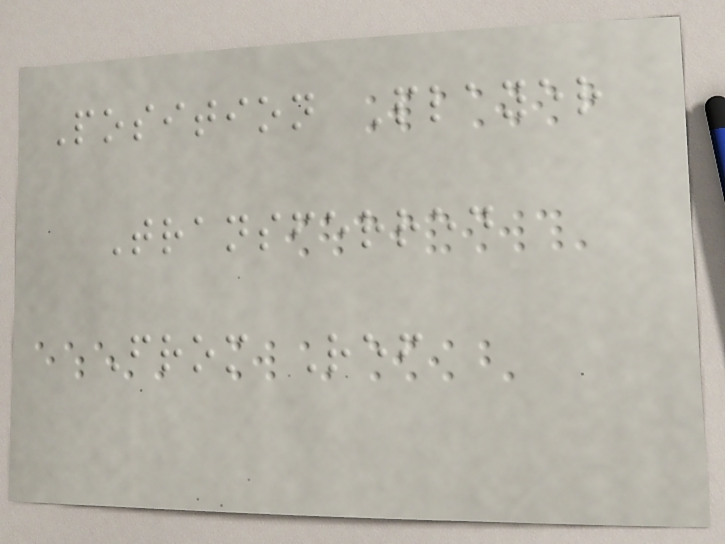Position Player
Transferred
From Ref
